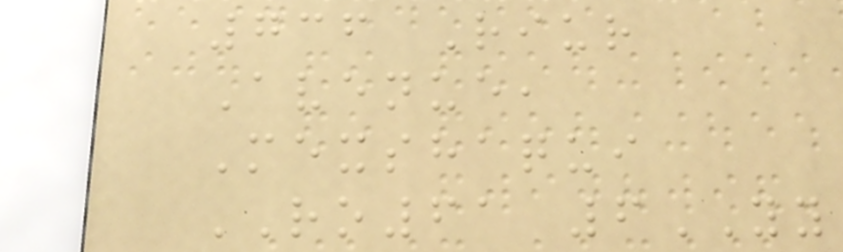736 Riur
Avenue,
Mexshaqui
RO61 6YY
